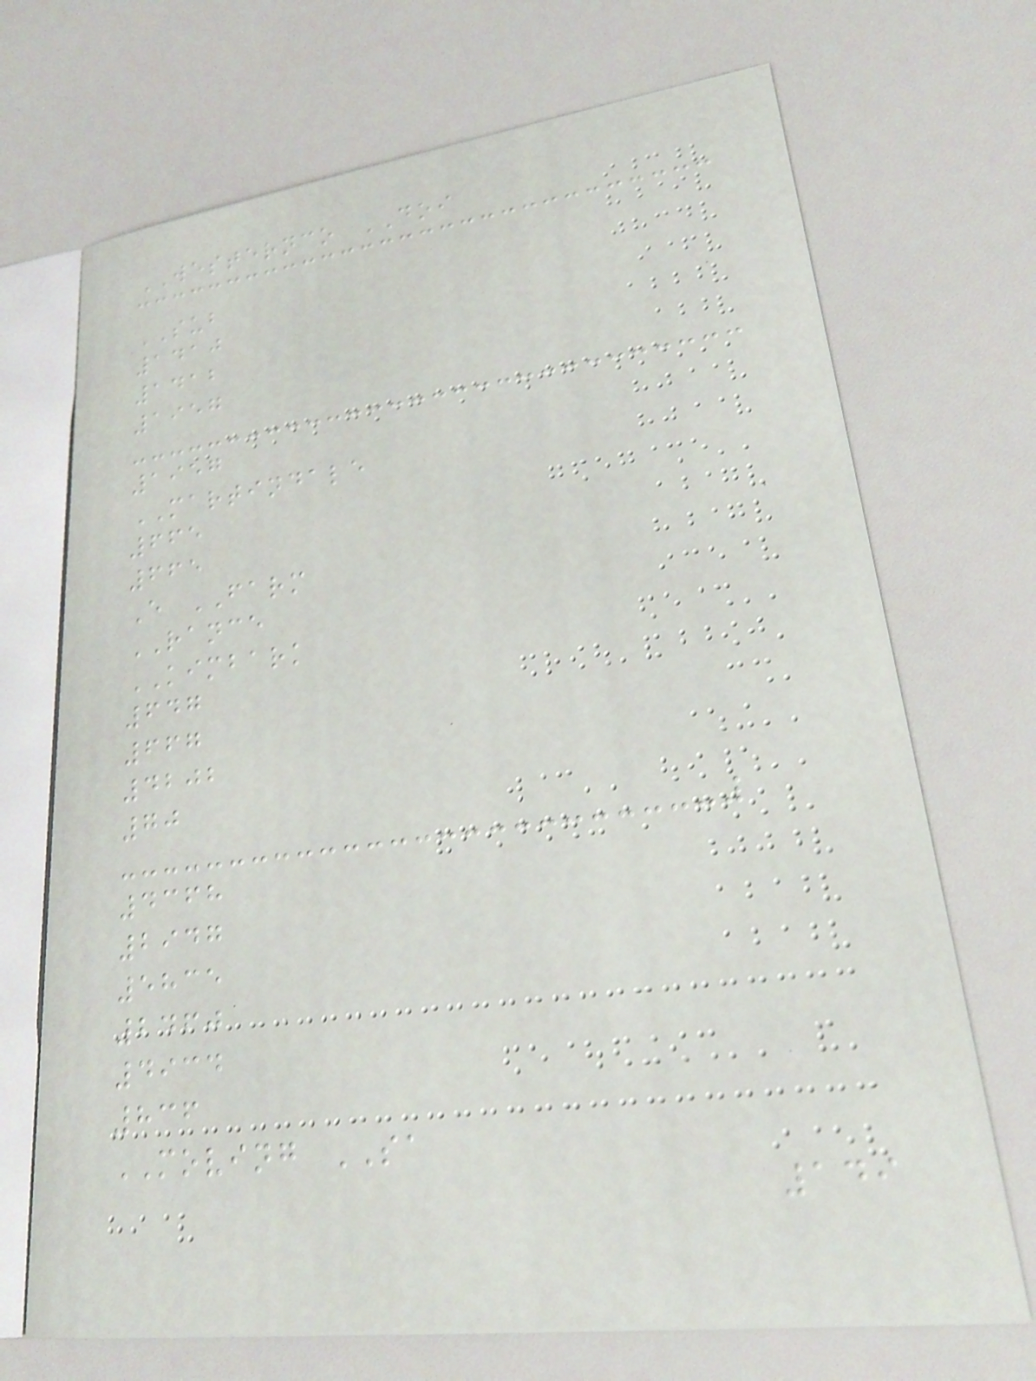WESTERNCO DOI
SUB
1410
1412
1957
1957
MARTINDALE
665
665
E FARM
RANCE
KIMBARK
647
667
4202
70
4368
2947
5835
2460
4934
836
MOVING SA
149
